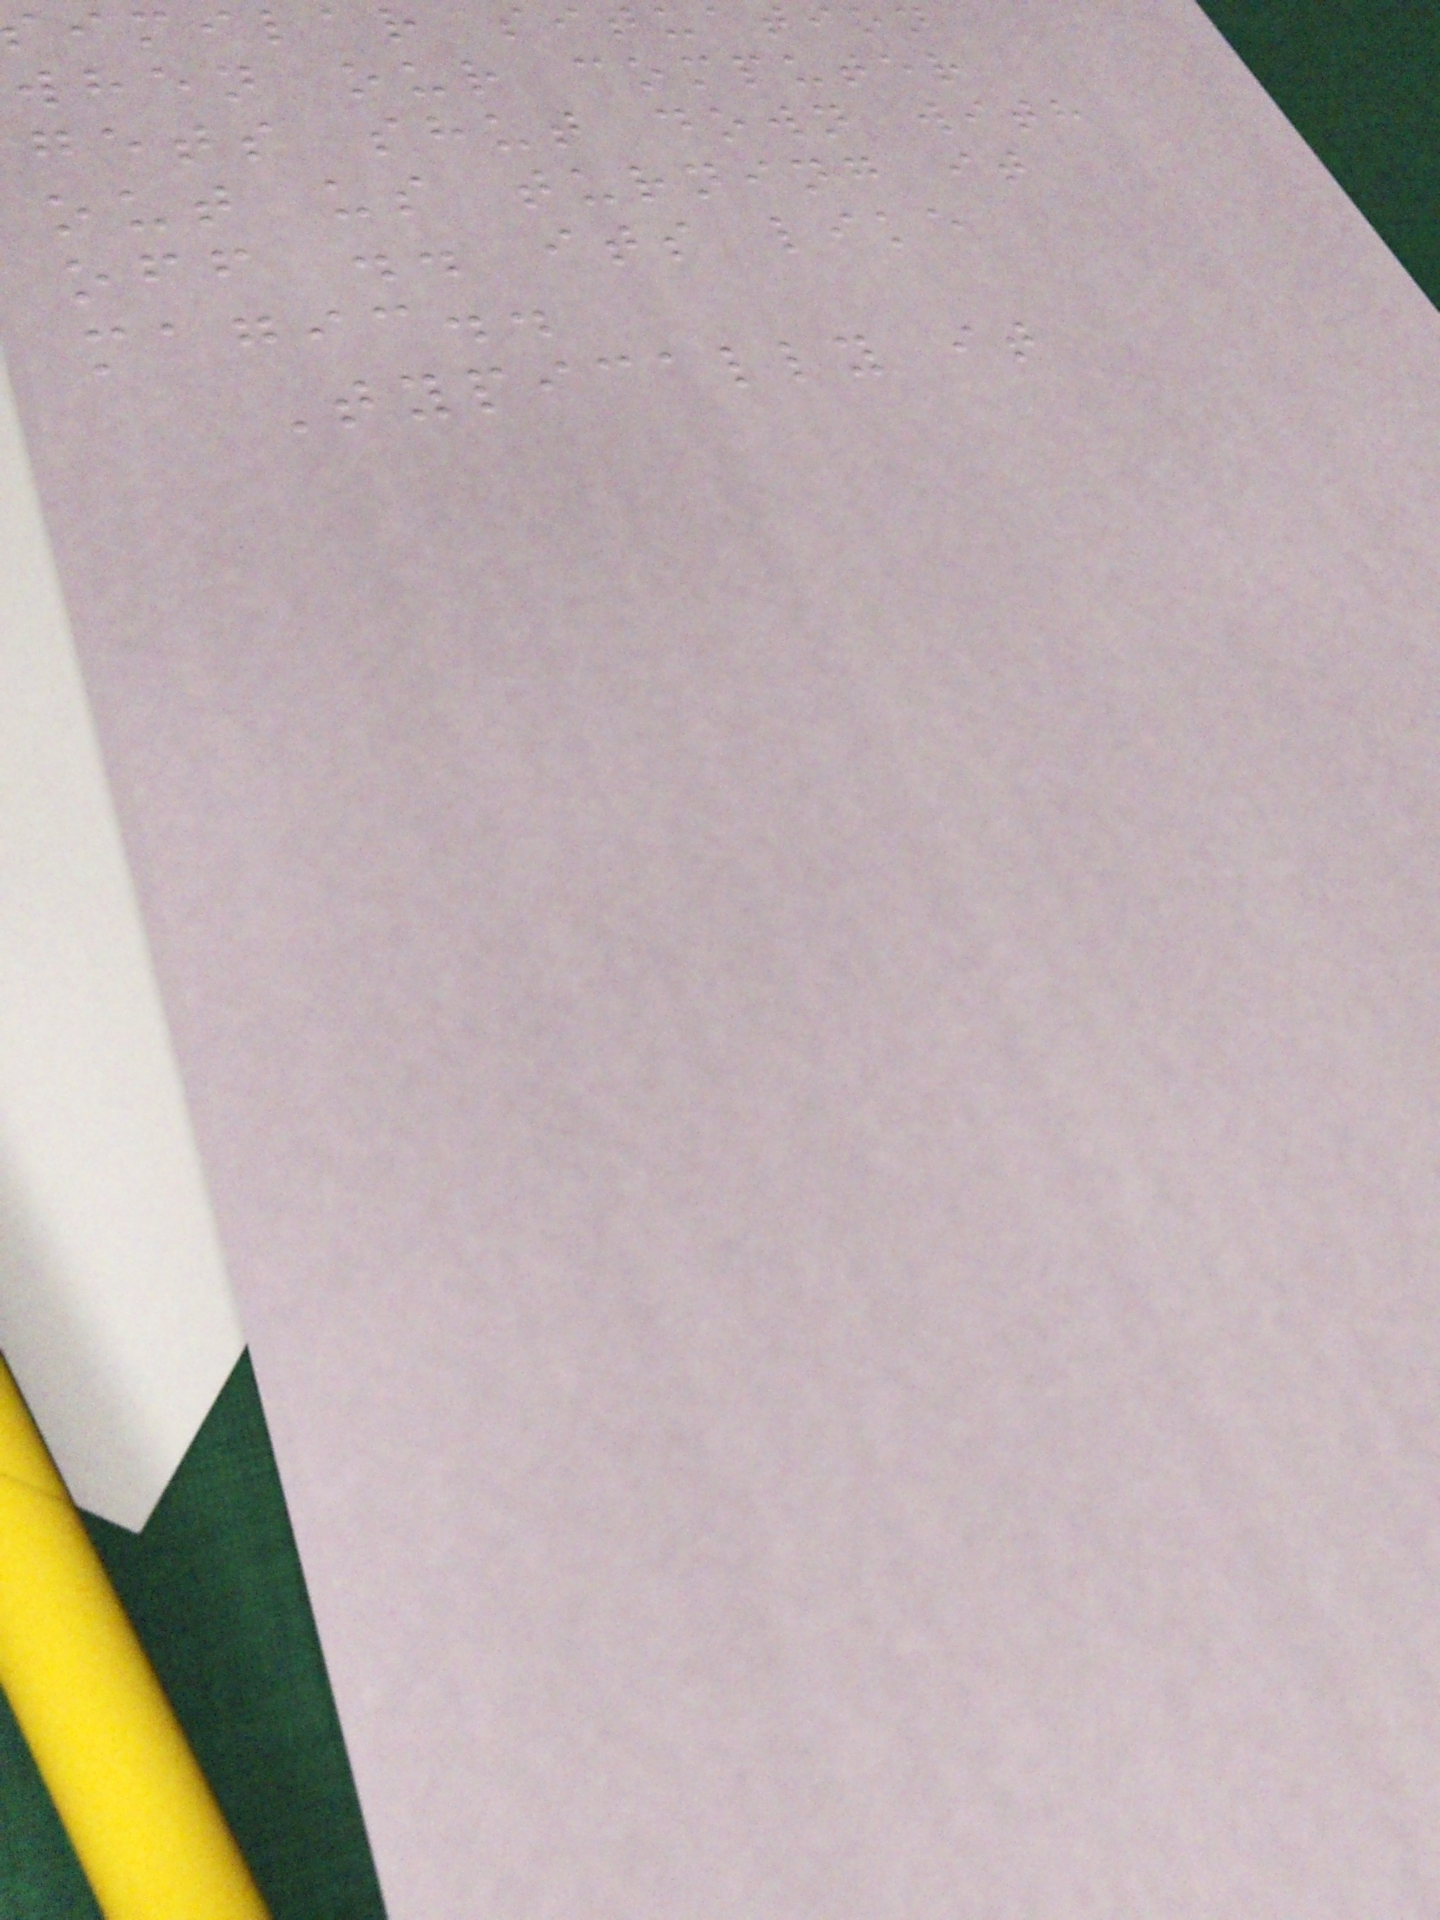imilar situation
when our computer
gets shut down with
out us turning it
off .. its like
magic..
Typically it
